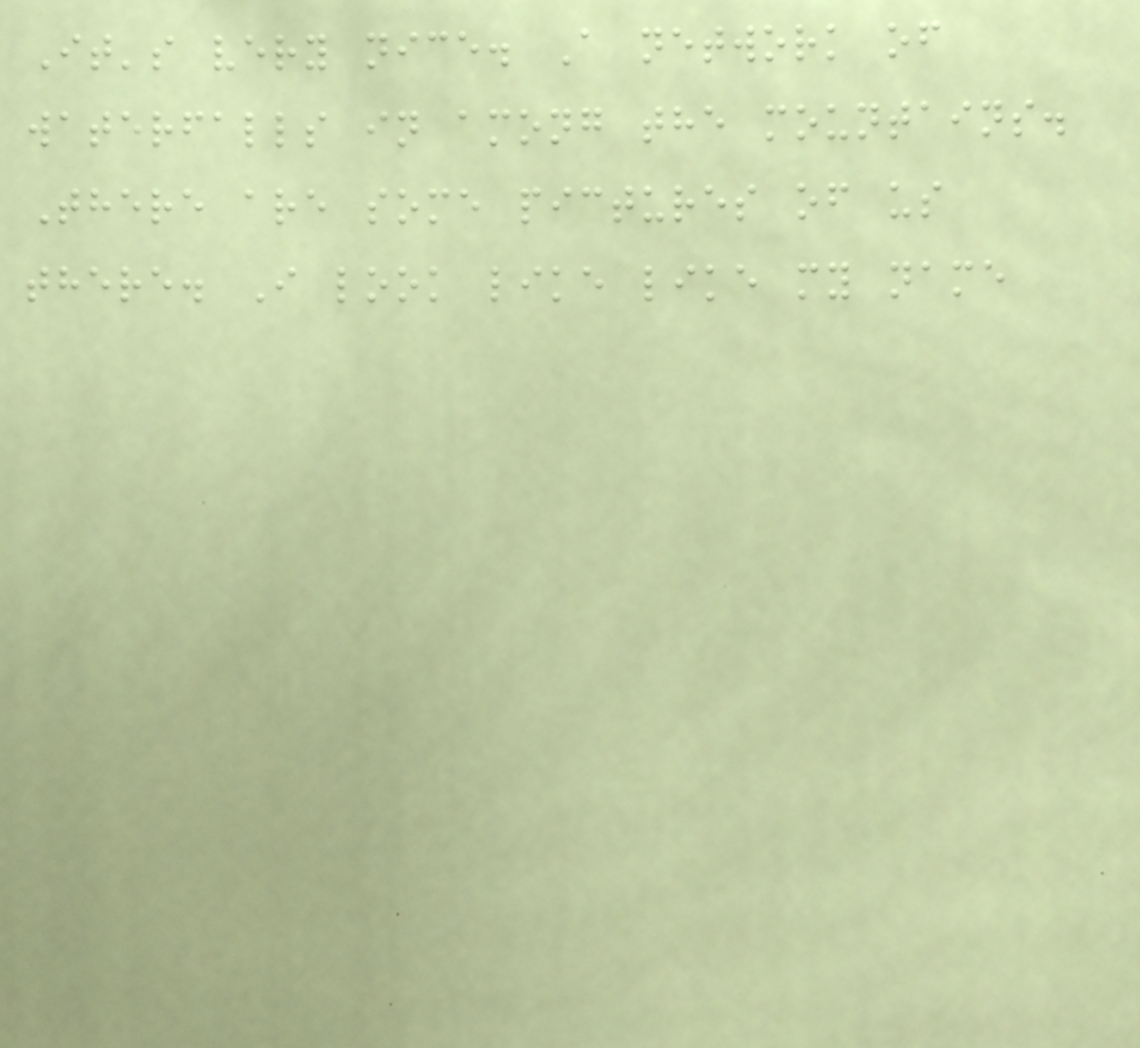It's very nice. A network of
waterfalls in among the mountains.
There are some pictures of us
there. I look like like my name
